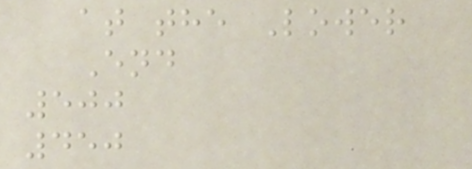at the Lower
End
500
450
